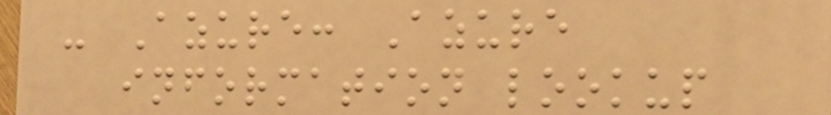- Azure: Azure
information lookup
